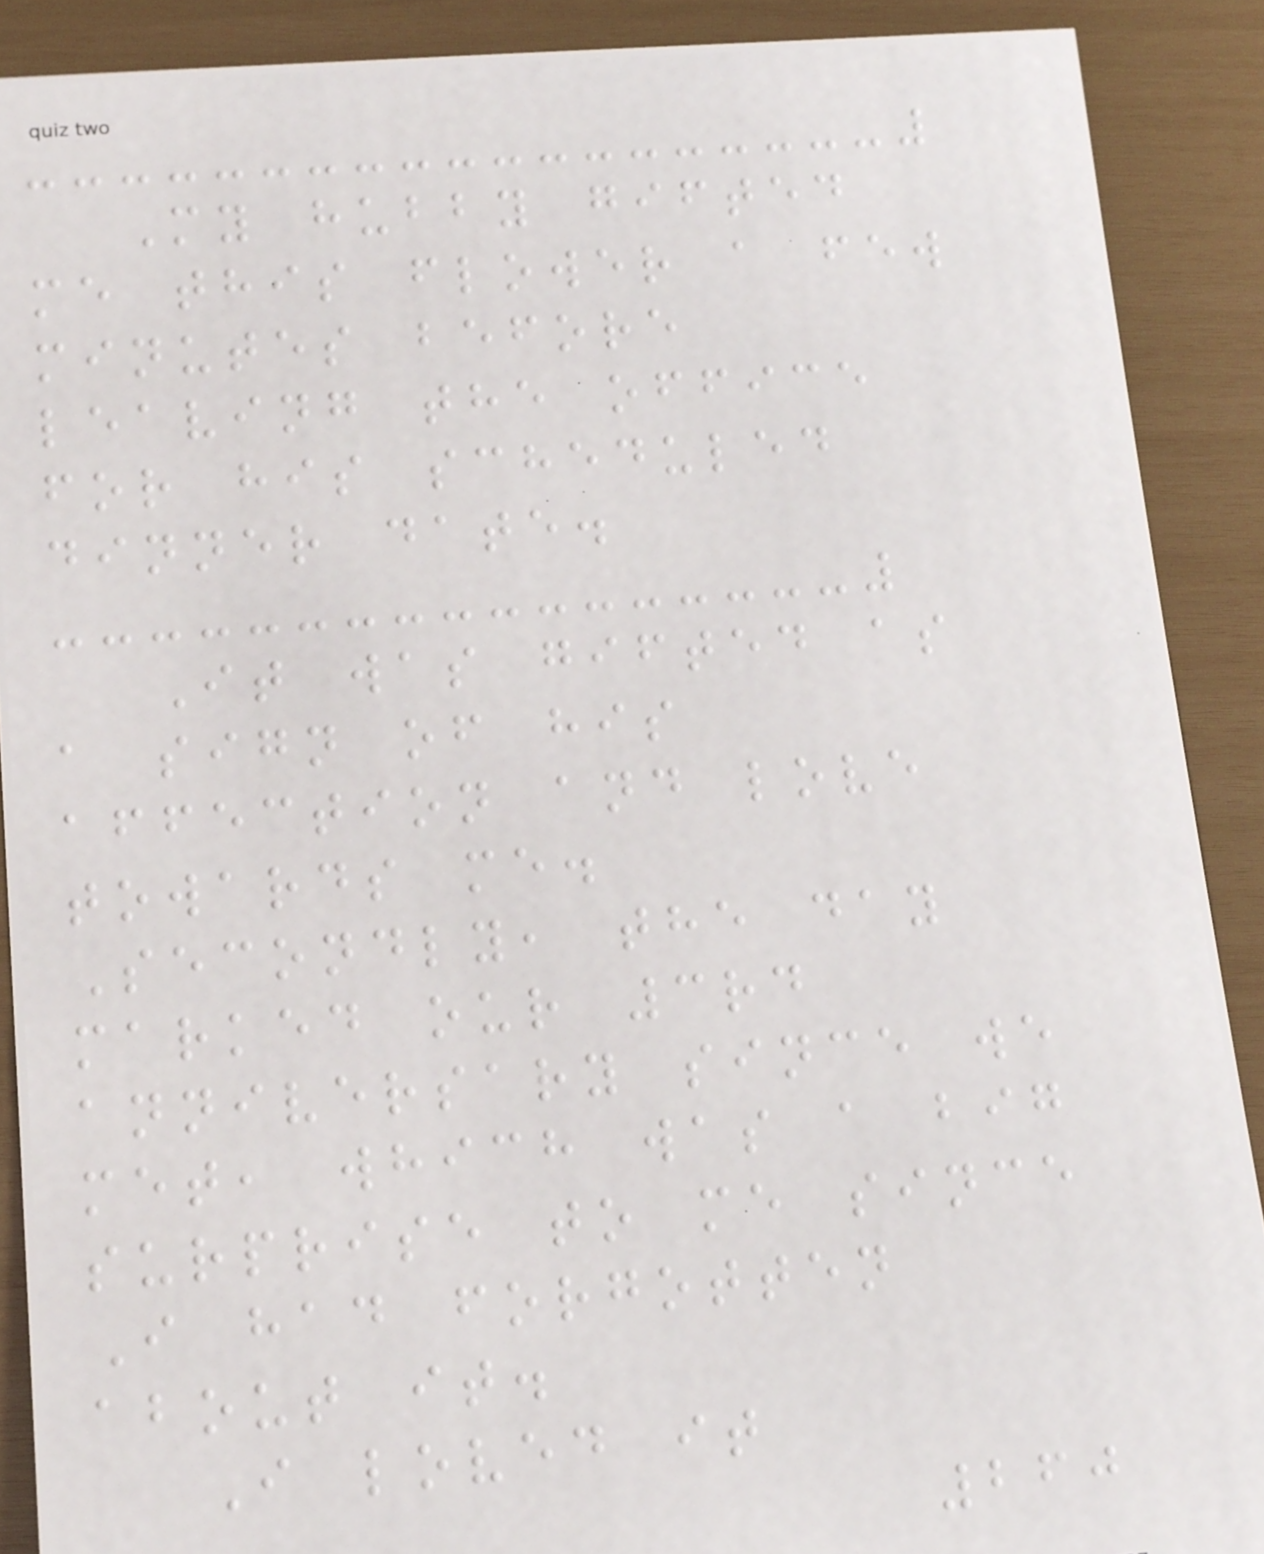My hubby gifted
me this flower a few
minutes before
leaving the office
for his scheduled
dinner date.
It was gifted as
a sign of his
affection and love
towards me.
Secondly, the day
marked our 3rd
anniversary since we
met, which was a big
surprise to me since
I had forgotten
about it.
I loved it
260
